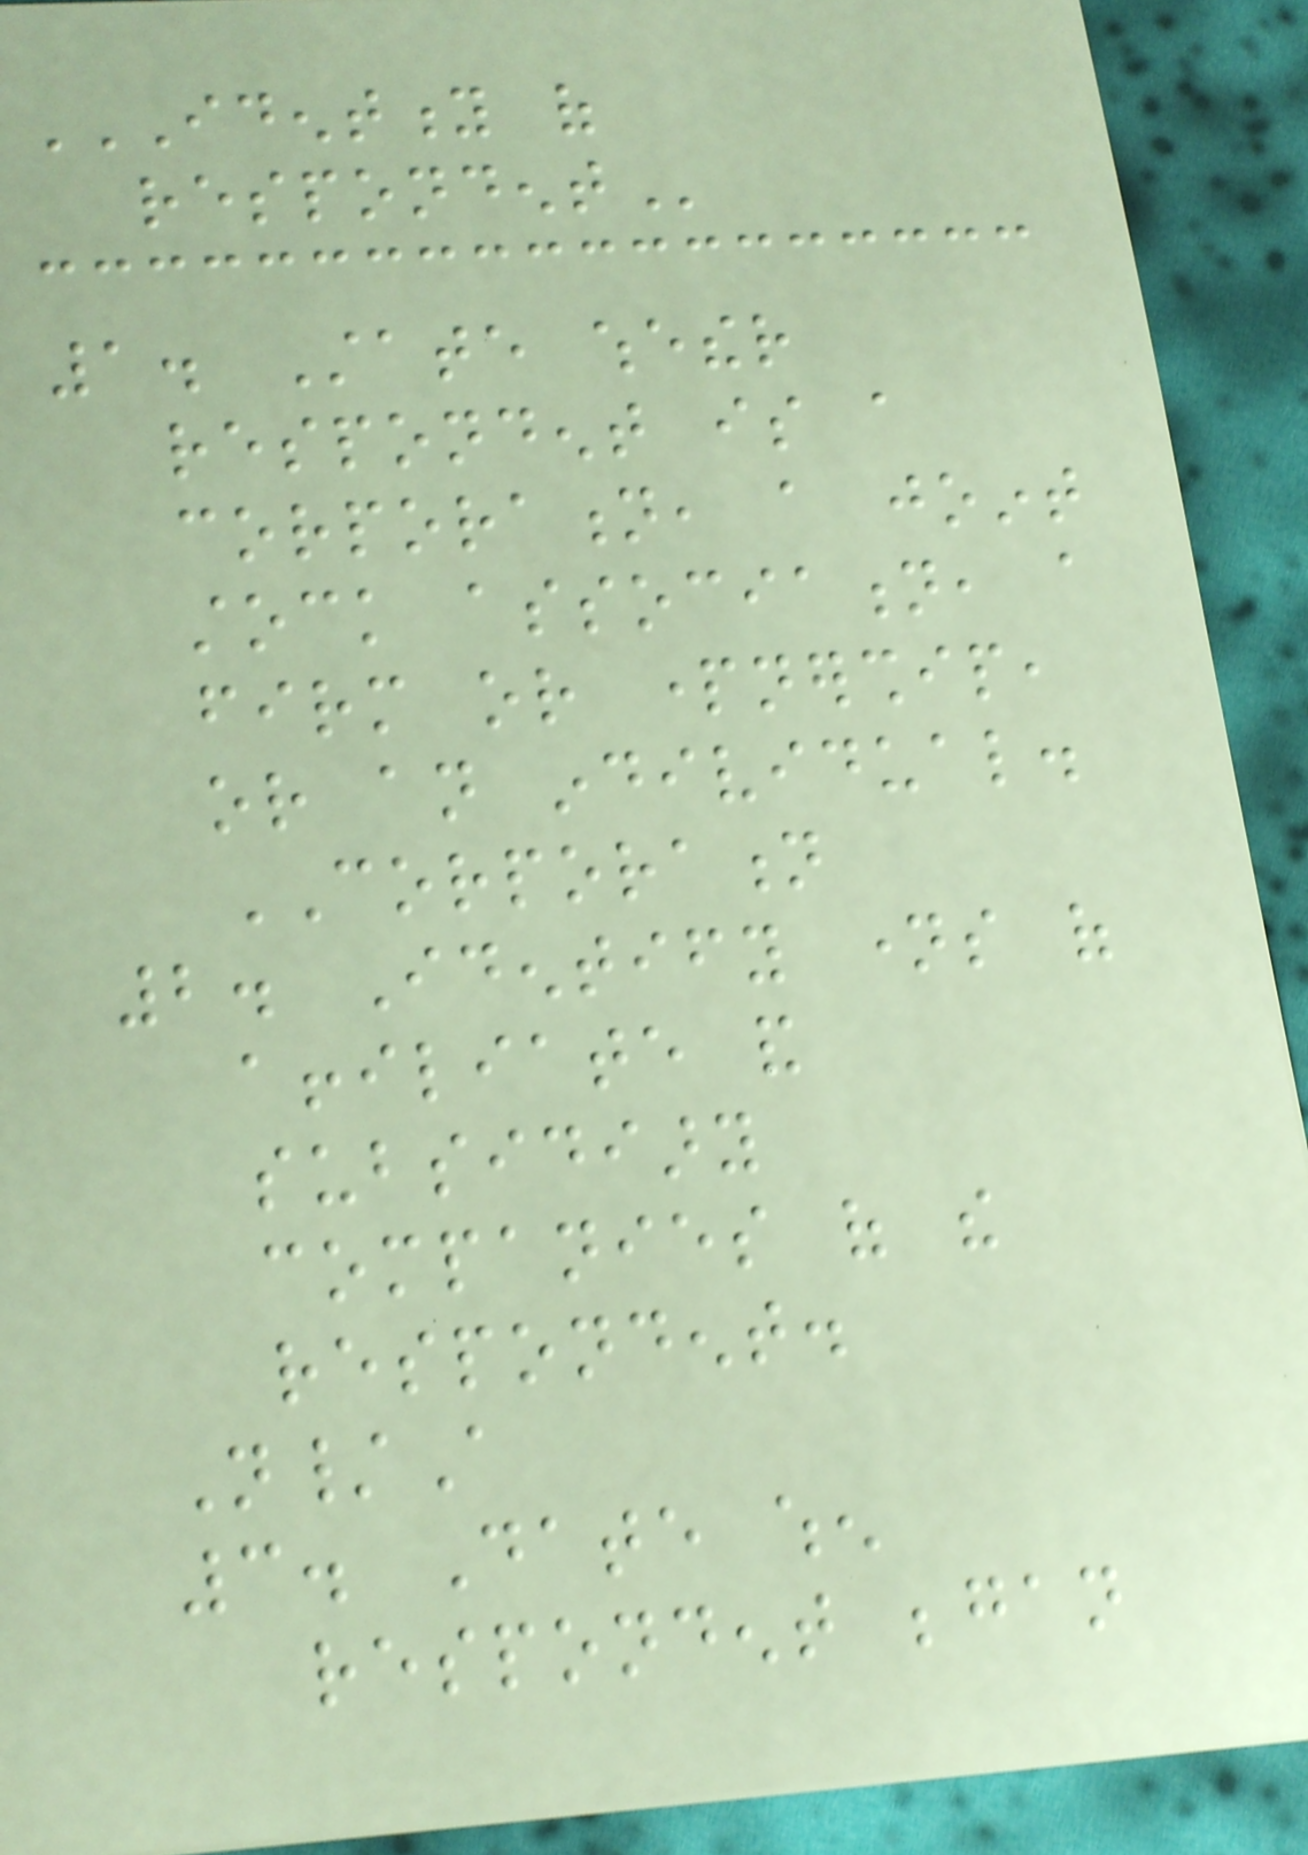IDENTITY OF
RESPONDENT
1. State whether
respondent is a
corporation, a joint
stock association, a
firm or partnership,
or an individual.
CORPORATION
2. Identify names of
affiliate and
subsidiary
companies of the
respondent.
N/A
3. Date when
respondent began
